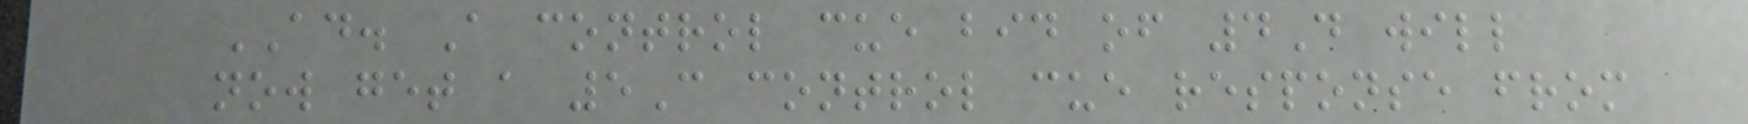AD. A control cue bid of 4D will
now get a 5C control cue response from
